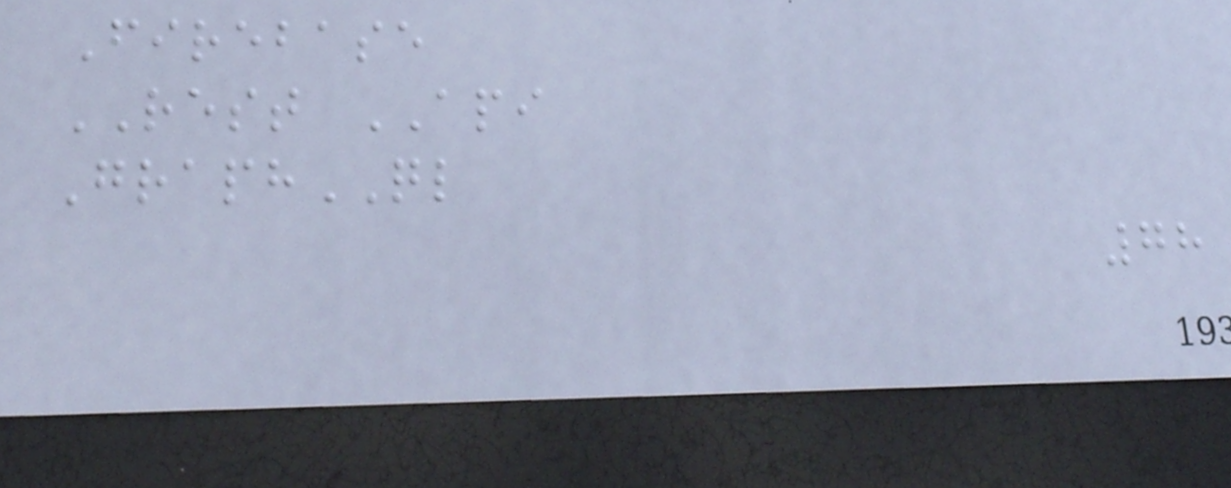Firebase
REST API
GraphQL
78
